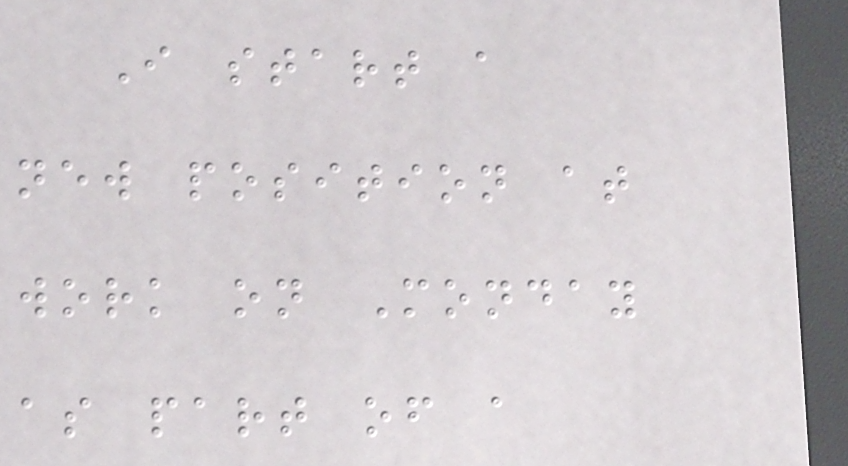I start a
new position at
work on Monday
as part of a
